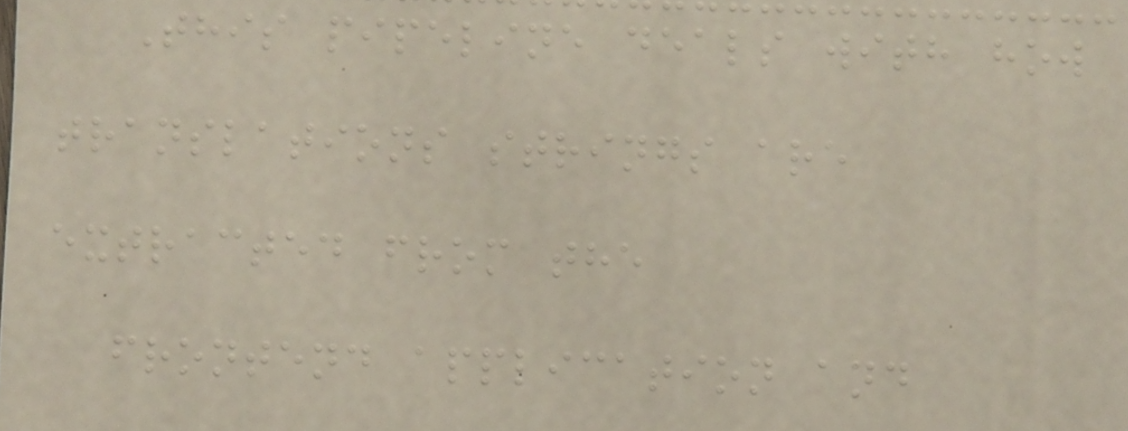This pipeline deals with how
translations strings are
extracted from the
frontend application and
